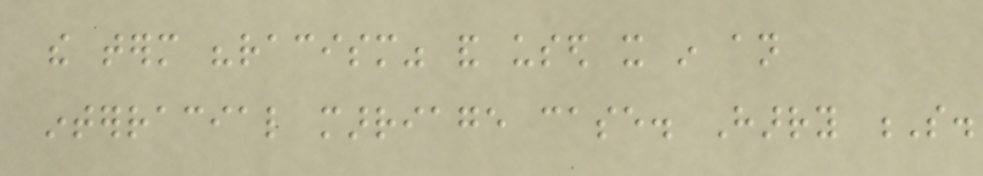the term "racism" and used it in an
interracial marriage case. Harry S.
